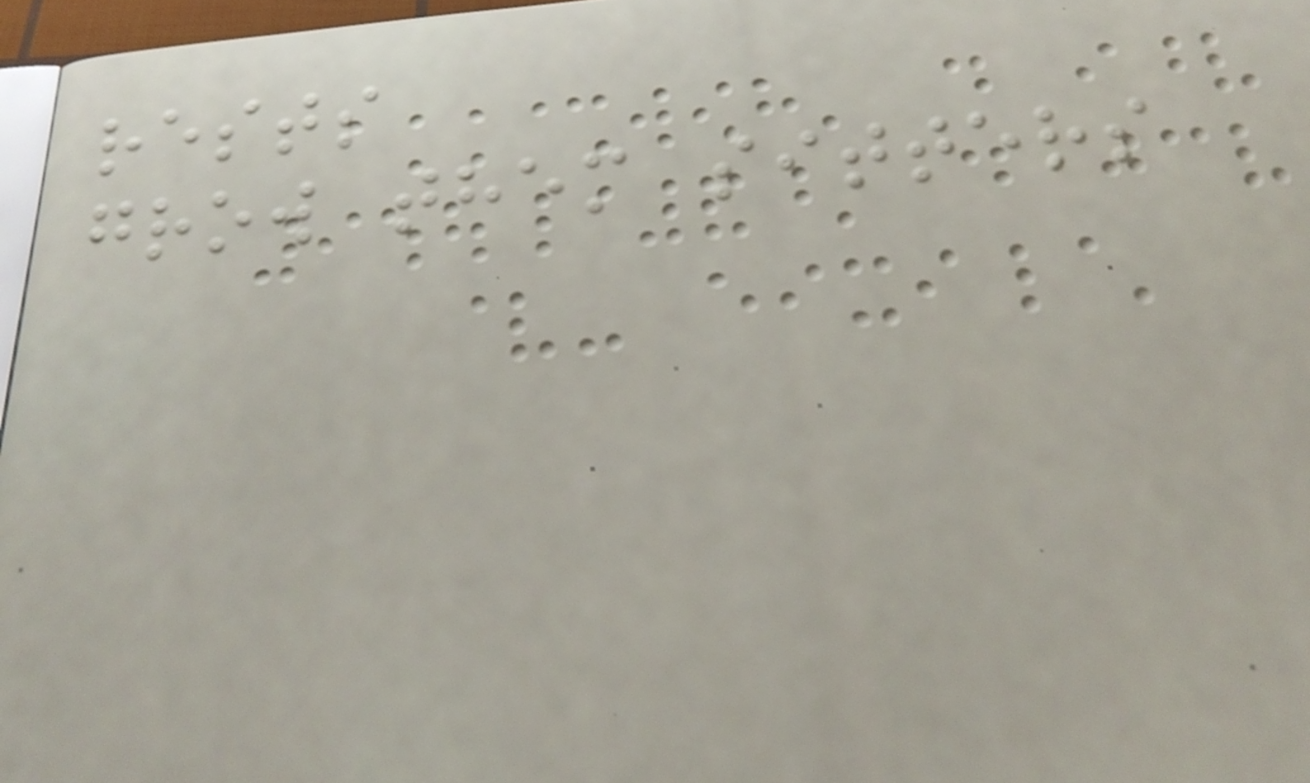rests
grow them sitters
